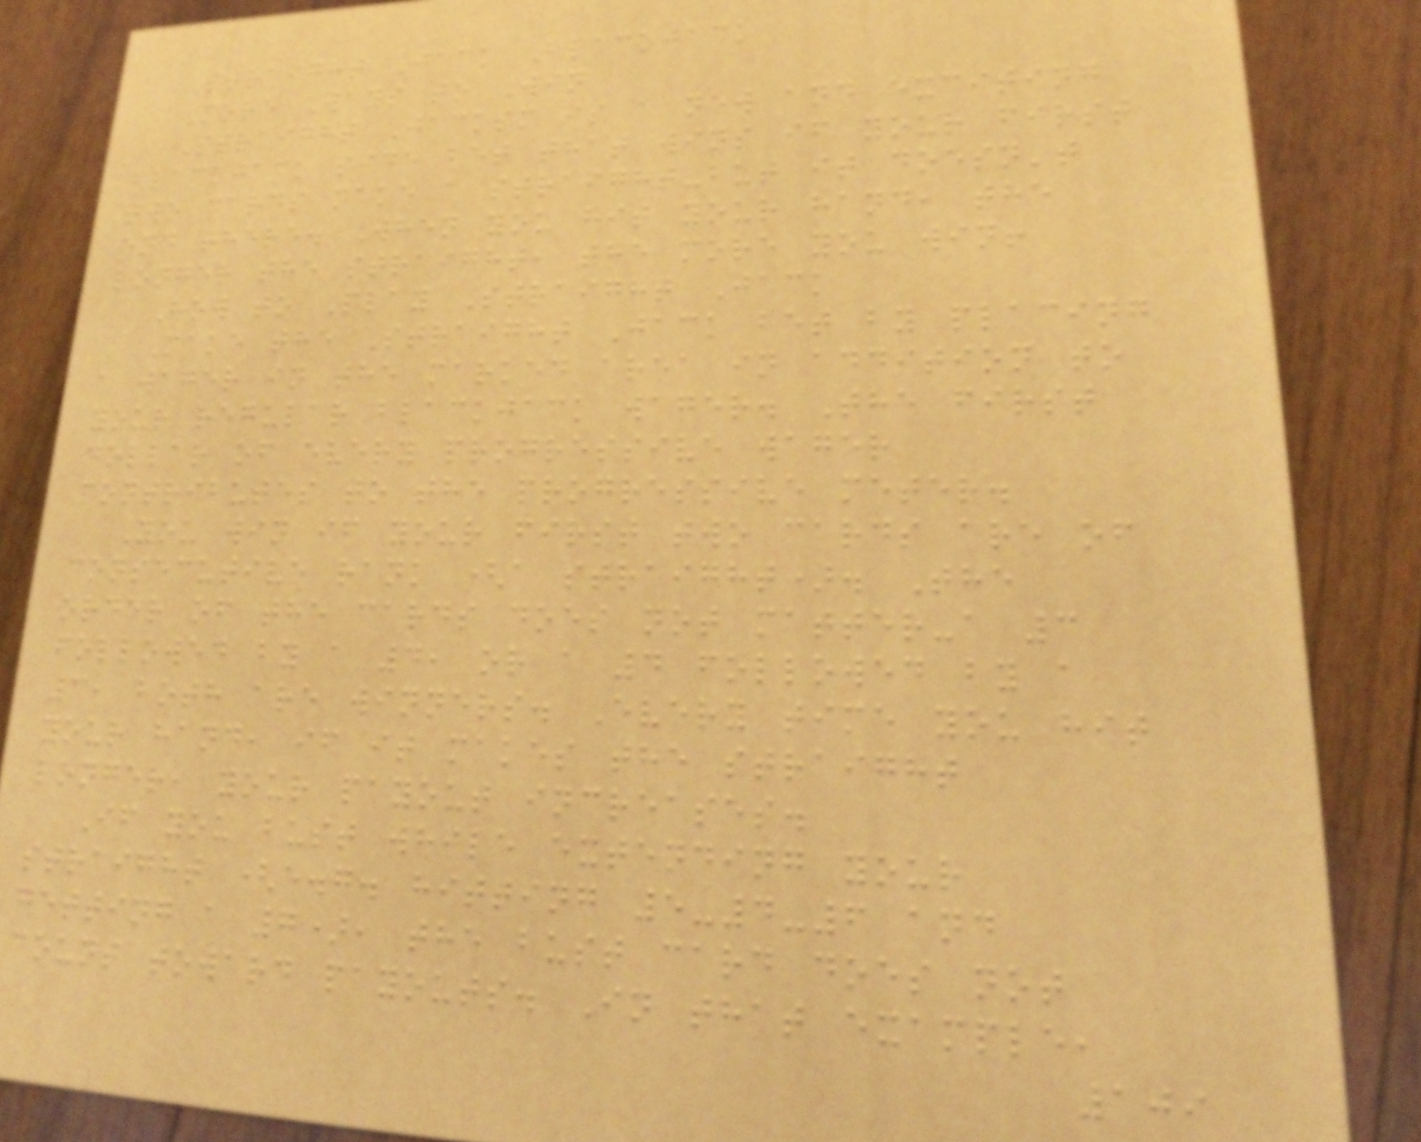Straight Jack Blackjack
More Ways to Win
Straight Jacksm is a new and exciting
blackjack side bet that wins if your first
two cards make a straight-but it doesn't
end there. When you hit your hand, the
longer the straight, the more you win!
How to Play Straight Jack
Make the Straight Jack bet by placing
a wager in the marked area in addition to
your regular blackjack wager. The first
dollar of every progressive wager
contributes to the progressive meter.
You win if your first two cards are of
consecutive rank (a straight). The
order of the cards does not matter-a 3
followed by a 4, or a 4 followed by a
3, both are winners. Every time you hit
your hand, if it makes the straight
longer, your payout increases.
If you bust while extending your
straight (e.g. hitting 5-4-6 and
getting a 7), the bust card does not
count toward payouts. In that example,
109
